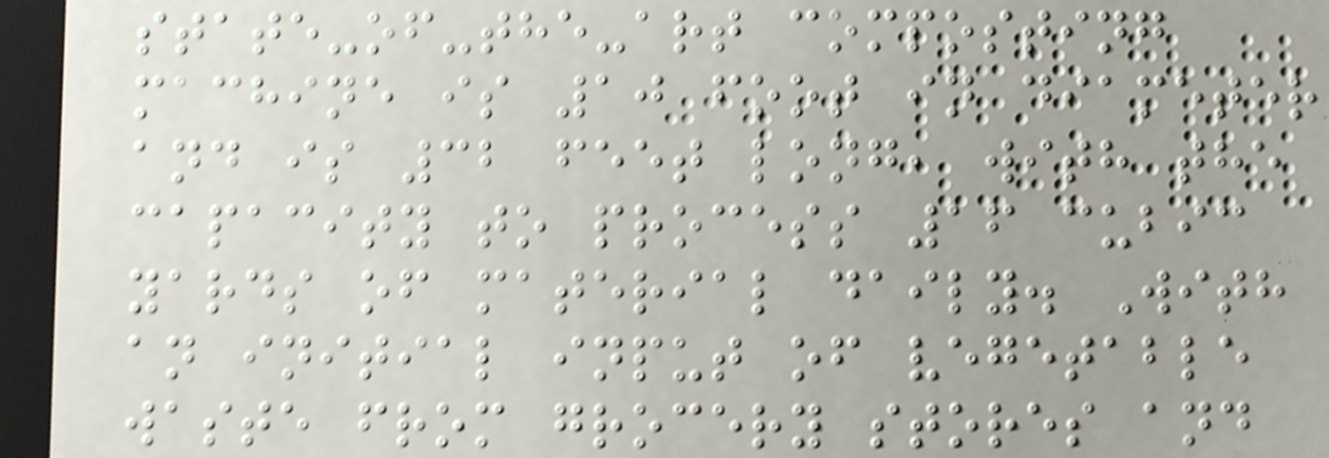state-of-the-art composting
machine is 10 foot in diameter
and is 32 feet long, with the
capacity to process 16 cubic
yards of material daily. With
an initial input of vegetable
waste from grocery stores and
